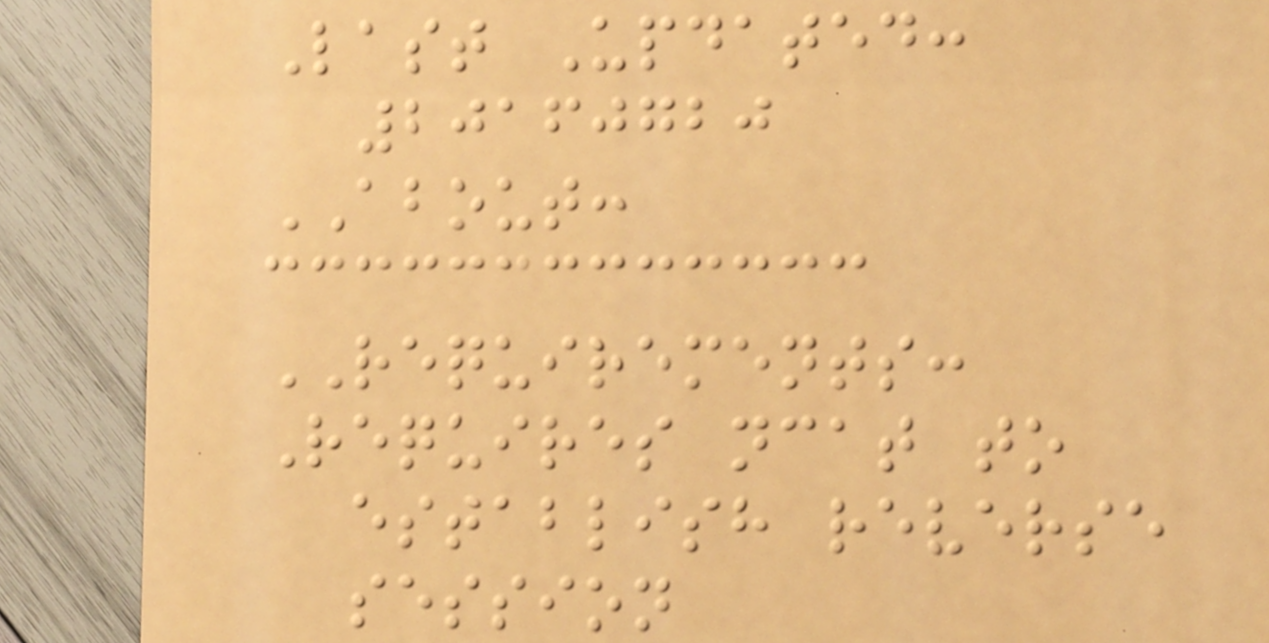Last Updated:
20160720
ABOUT:
REQUIREMENTS:
Requires ncat to
establish reverse
session
